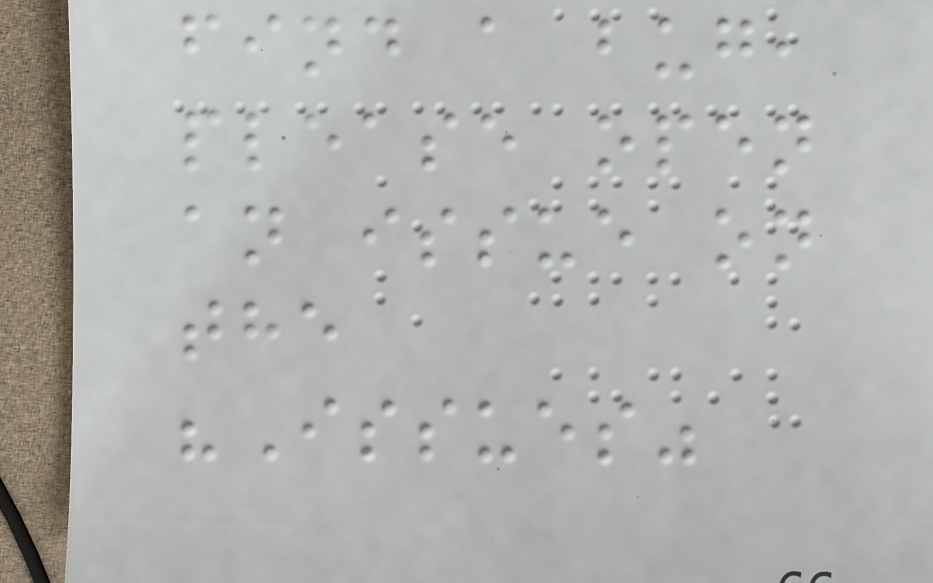find a bug,
please open
an issue on
the
"Issues"
